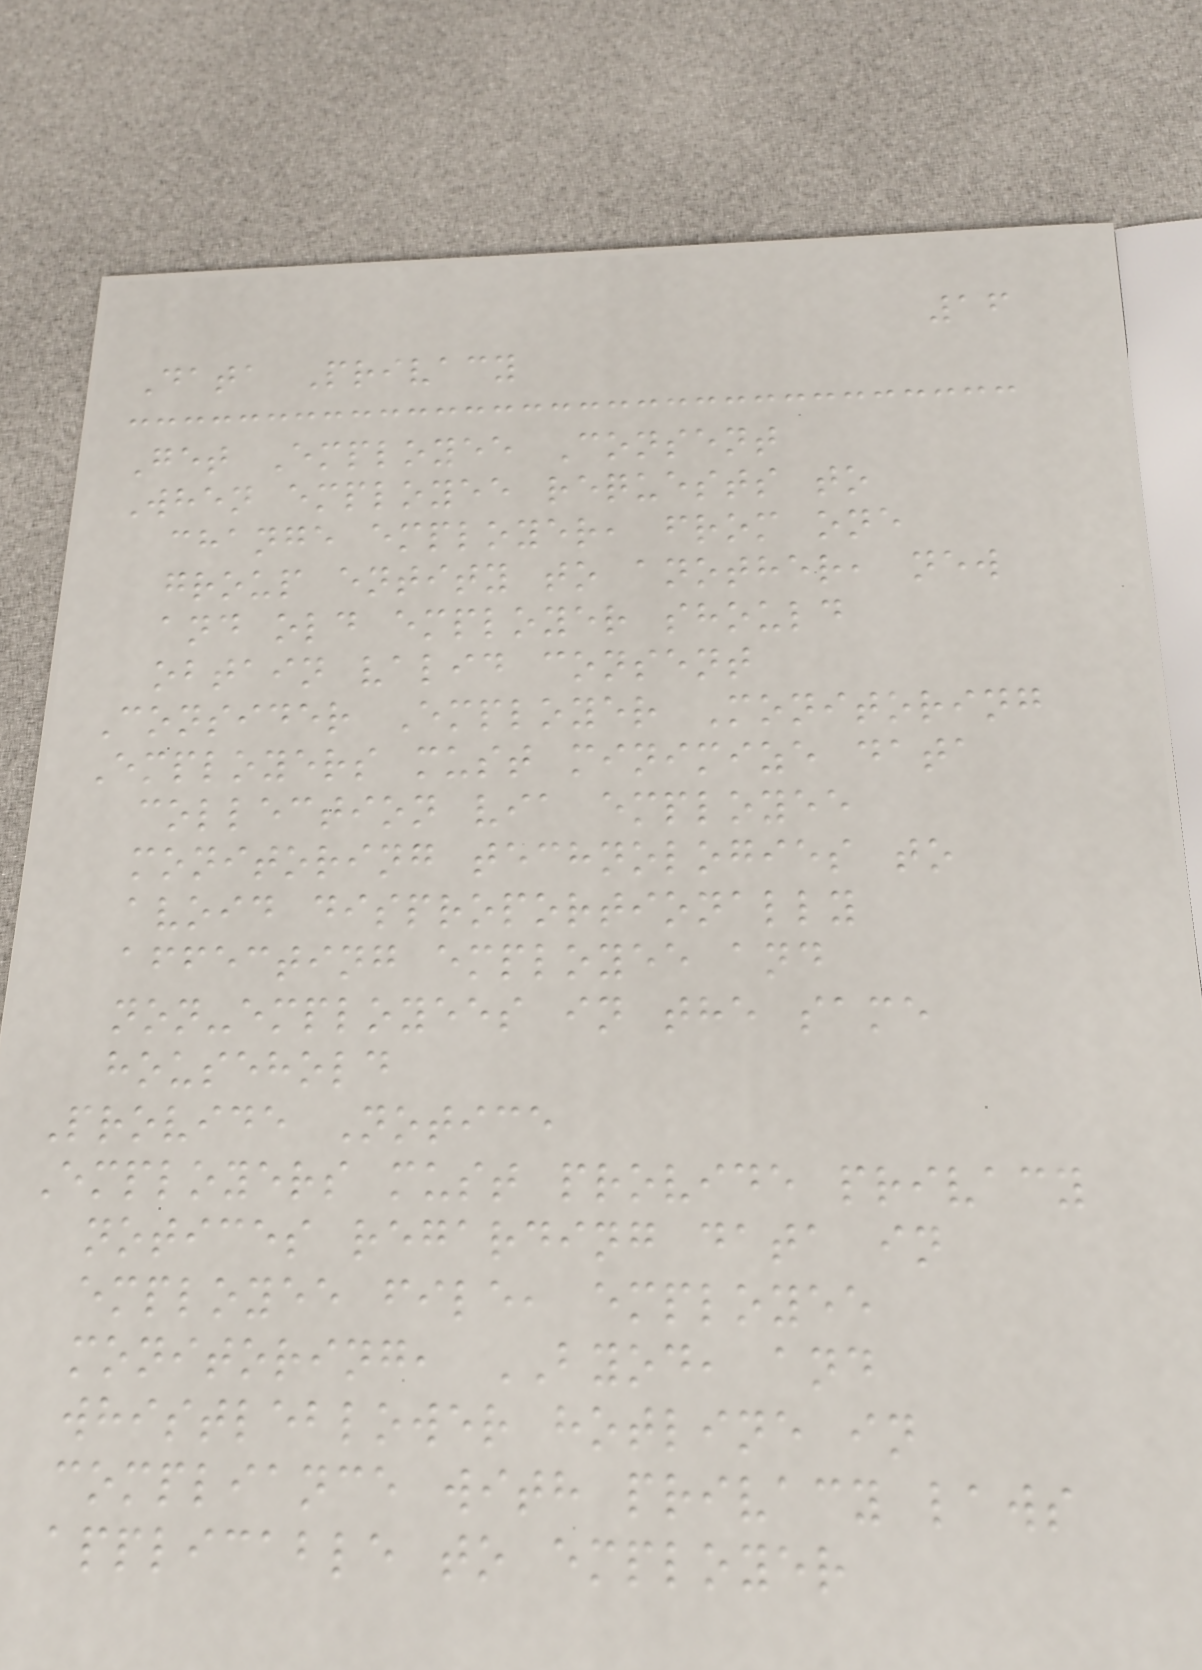16
Data Privacy
Get Employee Consent
When employee requests to
change employer, from one
group entity to another, new
and old employer should
obtain valid consent
Consider Employer Monitoring
Employers must minimize data
collection via employee
monitoring technologies to
avoid disproportionally
affecting employee and
non-employees in the same
household
Provide Notice
Employers must provide privacy
notices regarding data in
employee file, employee
monitoring, BYOD, and
whistleblower hotline in
compliance with privacy laws
applicable to employer
